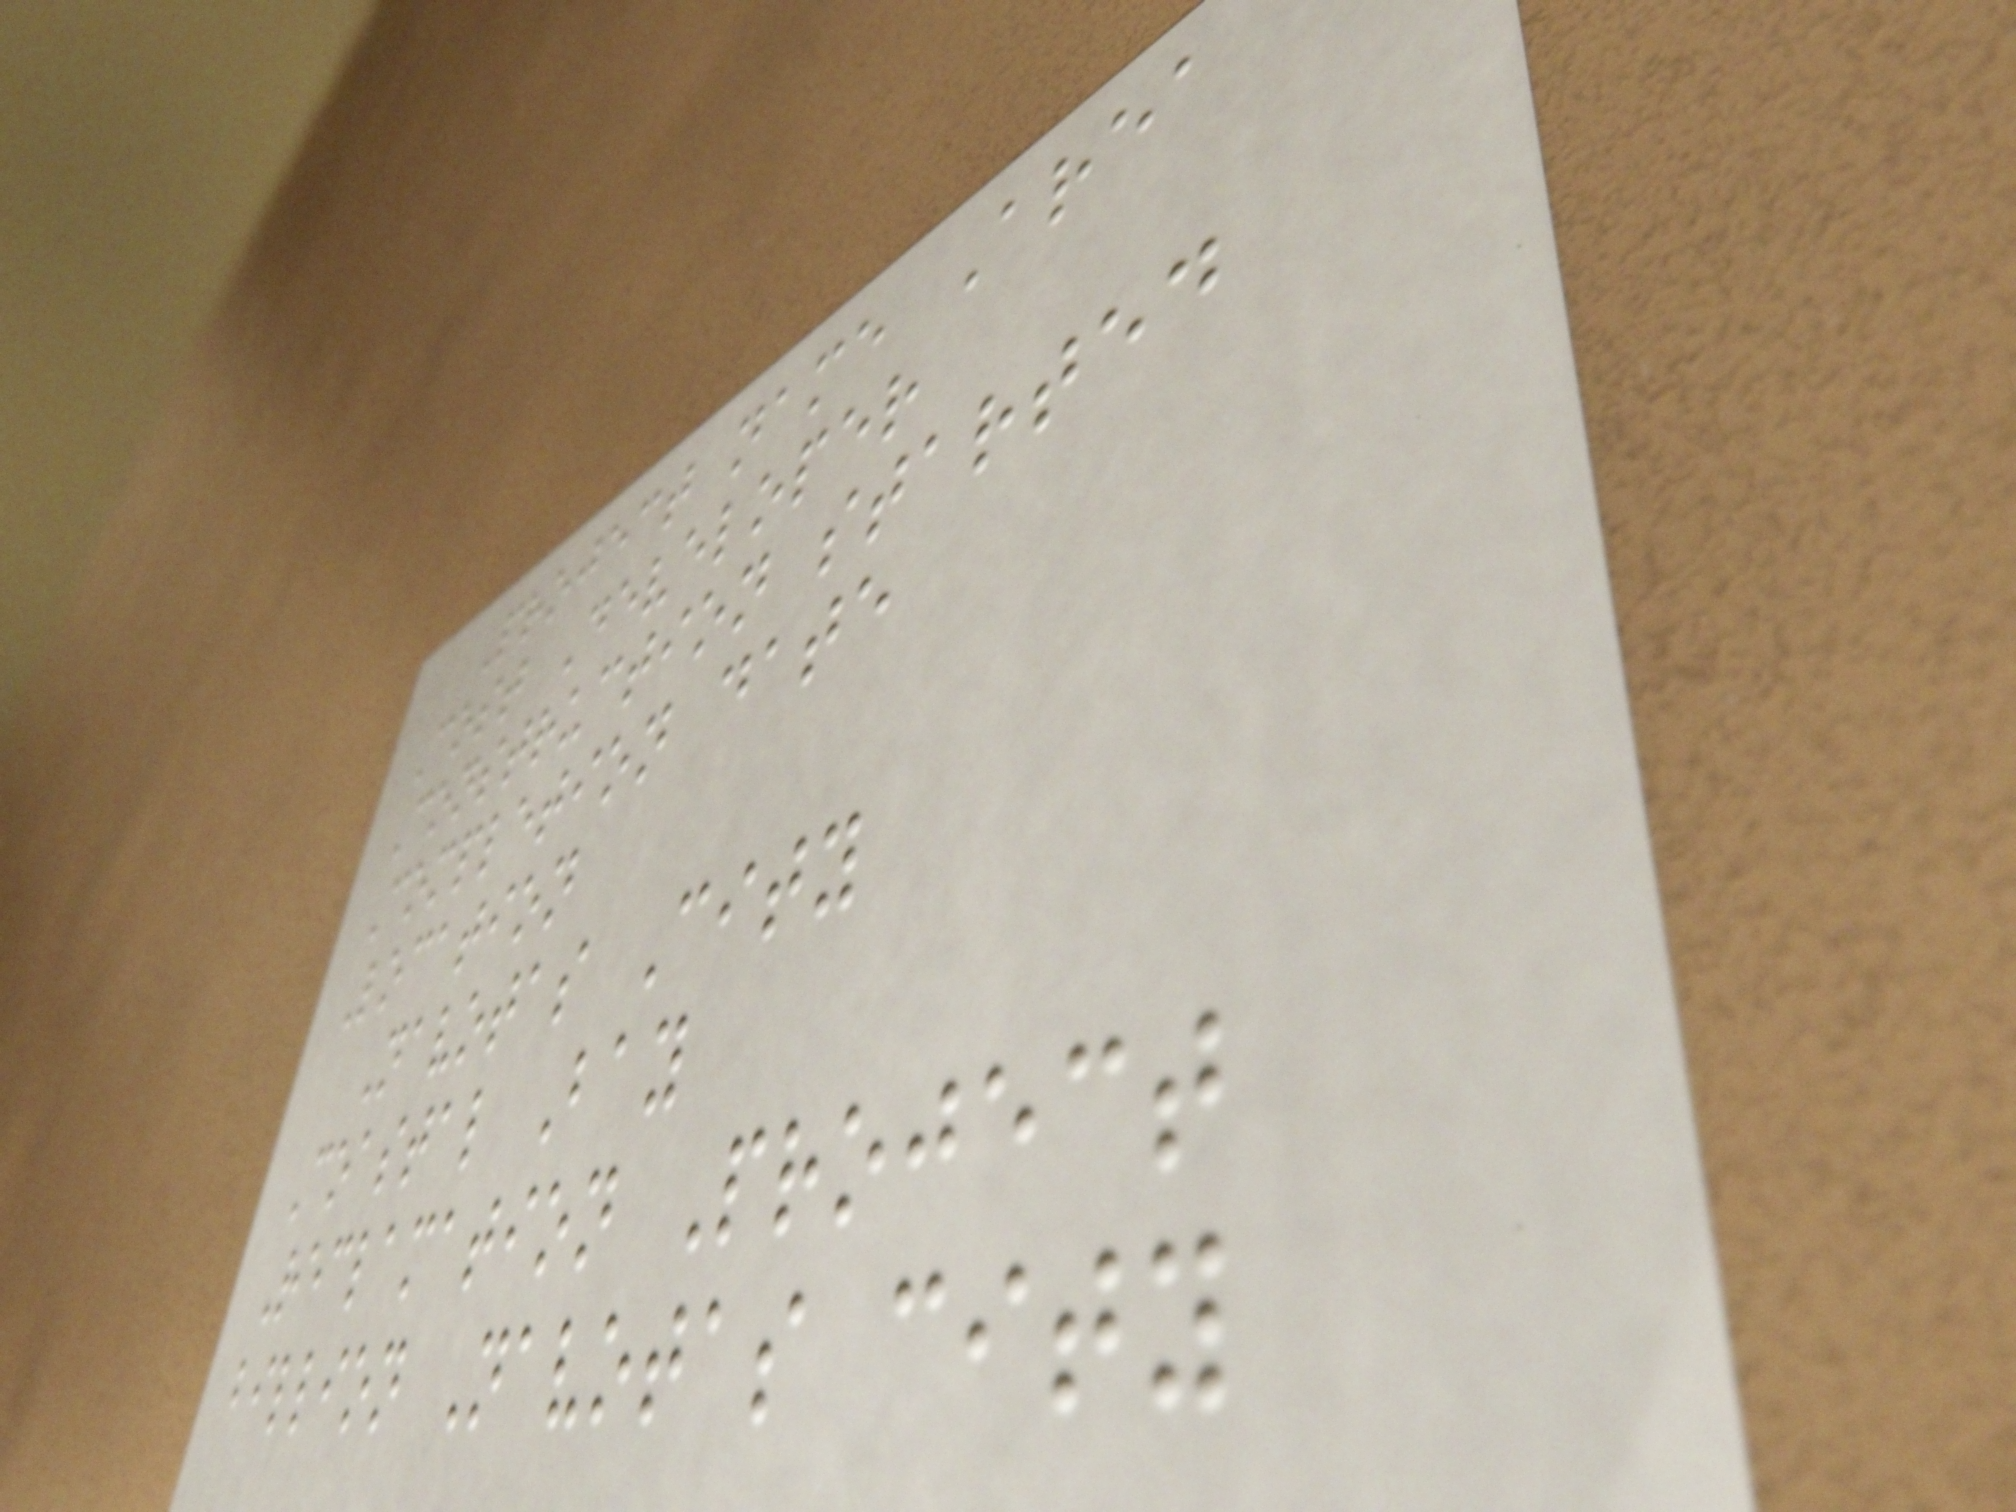Project name Area
Cost Developer
Construction started
Completion date
Location
Navotas City
Coastal Bay
Reclamation Project
billion Navotas city
